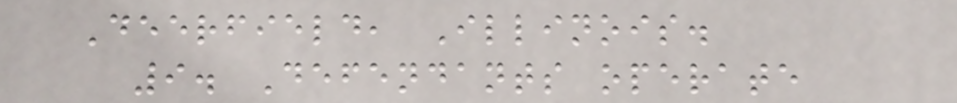Deerfield, Illinois.
9. Defendants operate
